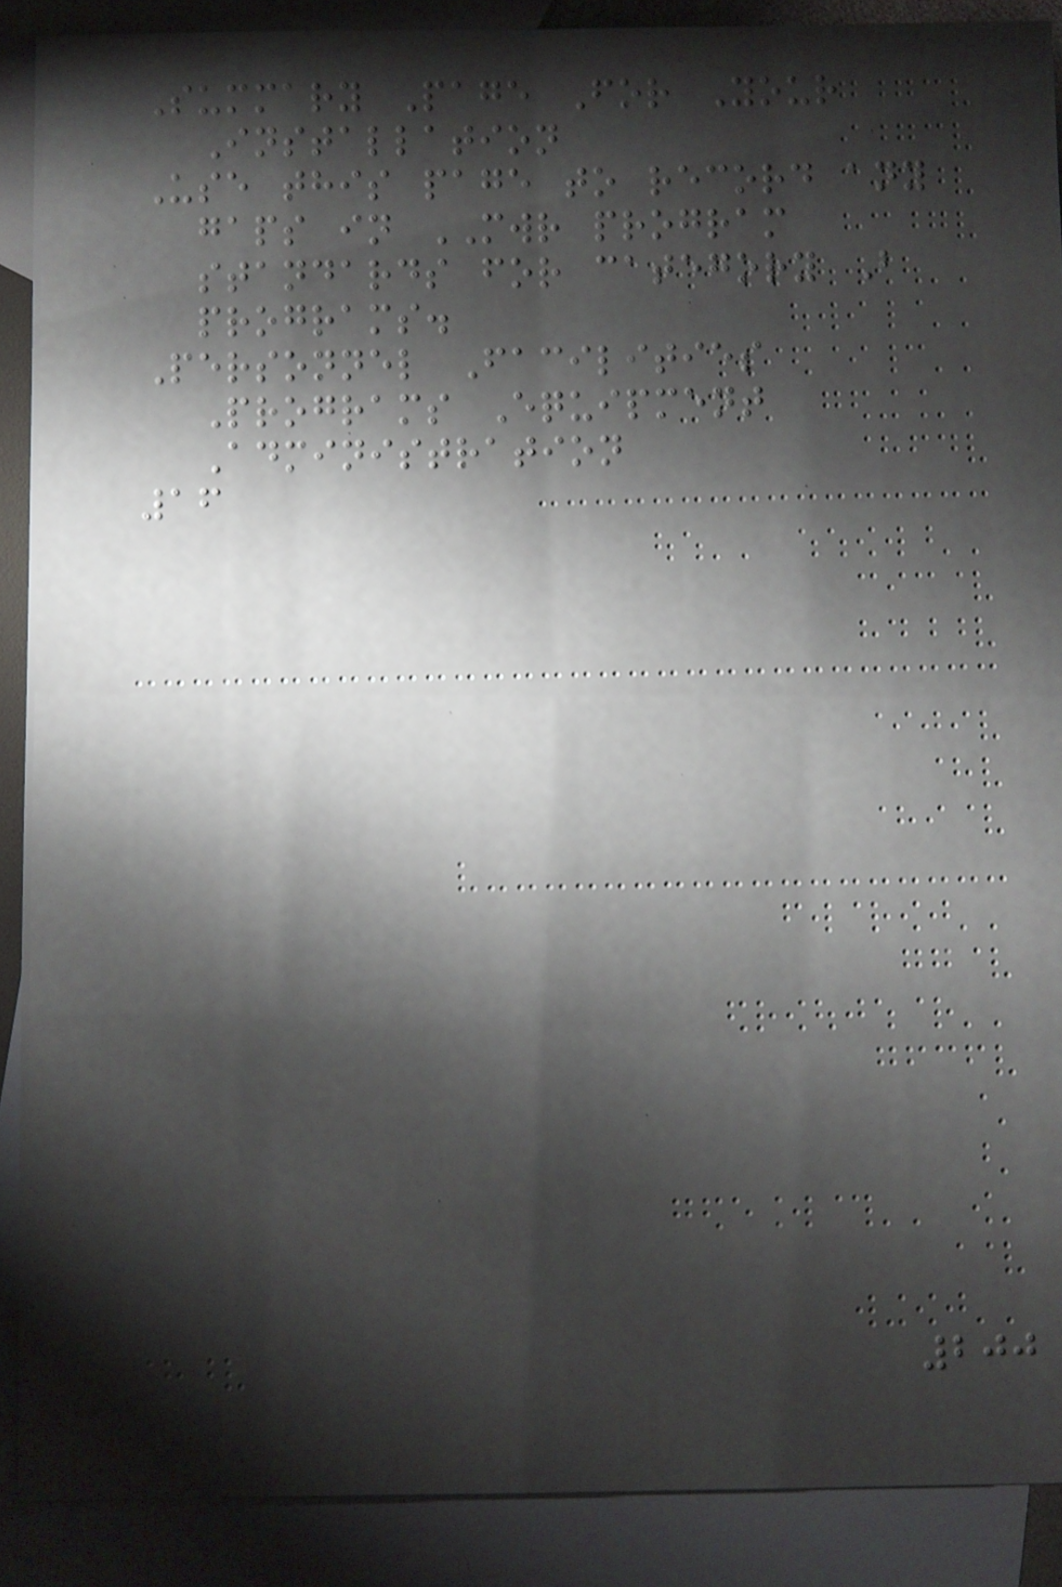Summary Page For Your
Installation
Use this page to record any
gaps in MWR program
standards for category B
programs.
Personnel Facilities
Programs Equipment
Administration
16
200
